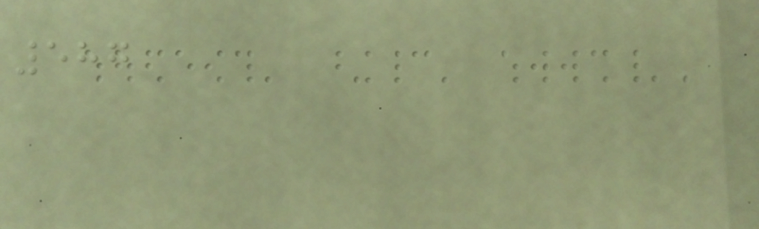587
